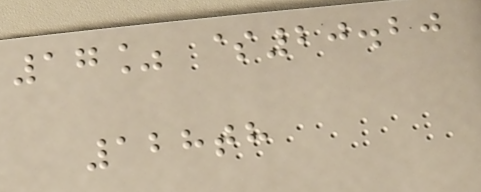17% $20.20
128th
